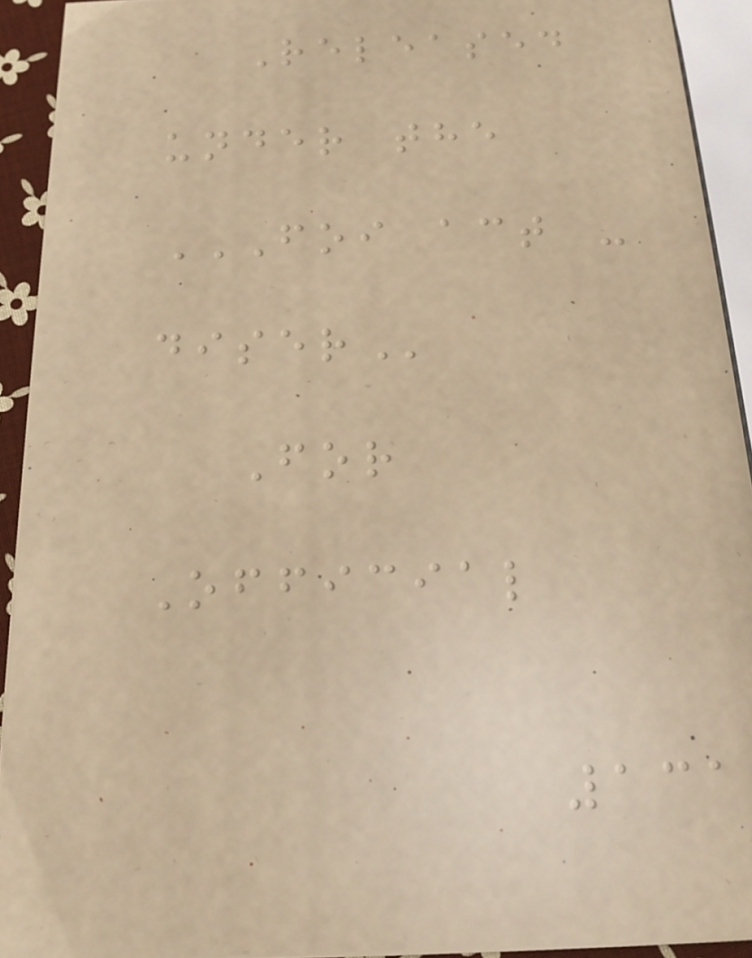Released
under the
FOI ACT -
DISER
For
Official
131
